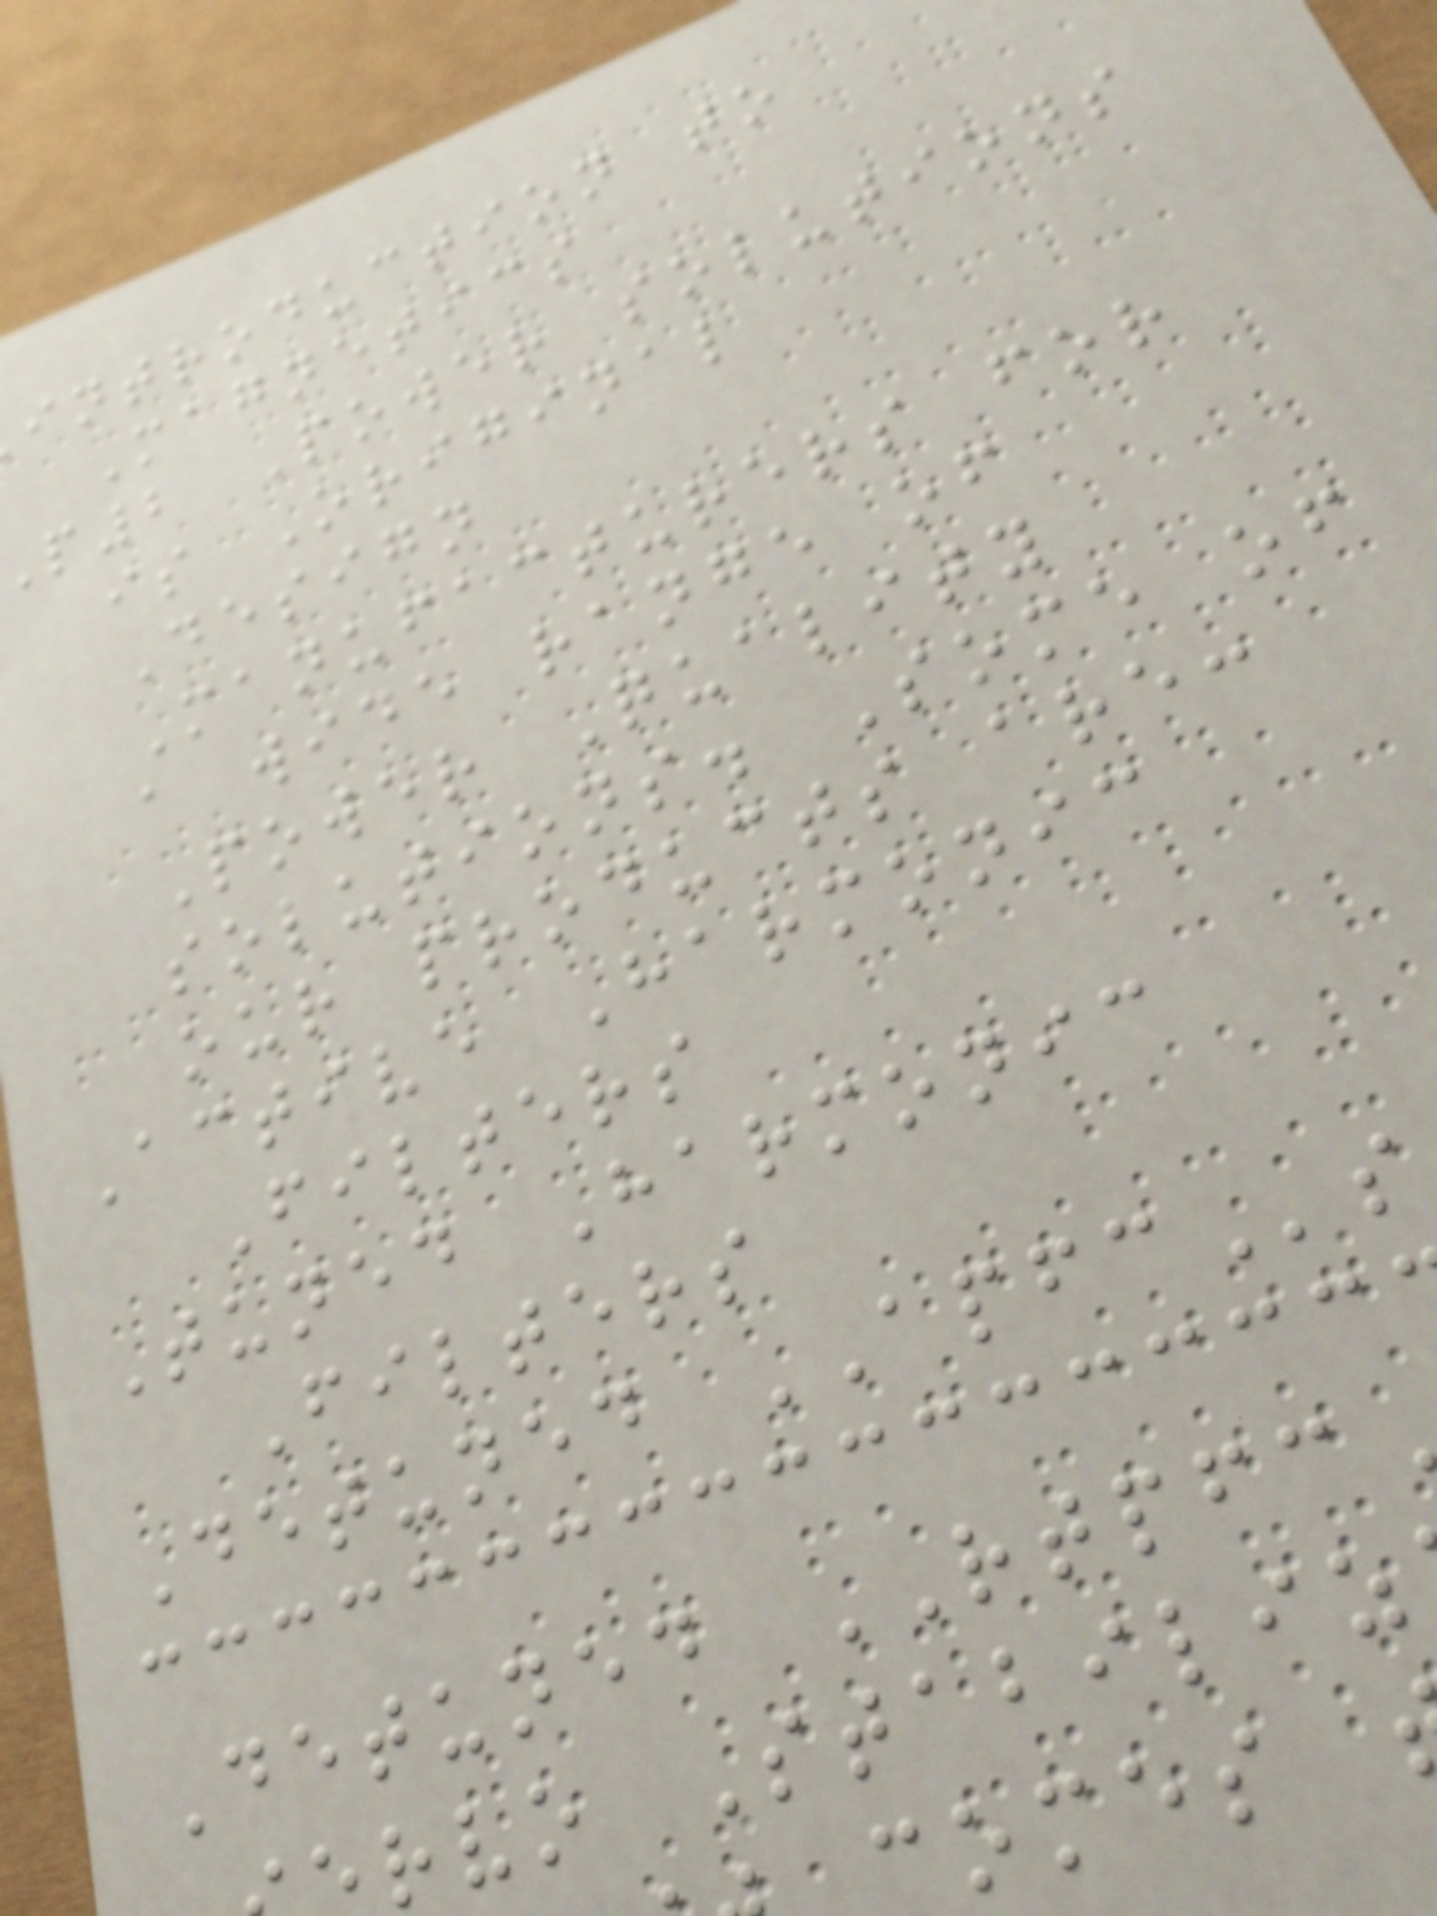introduction to
Magnetics
p2 Power solutions
is Original
Design
Manufacturers for
a wide range of
Power Quality
solutions. Some of
our products are:
Active Harmonic
Filters
Tuned Harmonic
Filters
Detuned APFCs
Detuned RTPFC
rvo Stabiliz
comes
